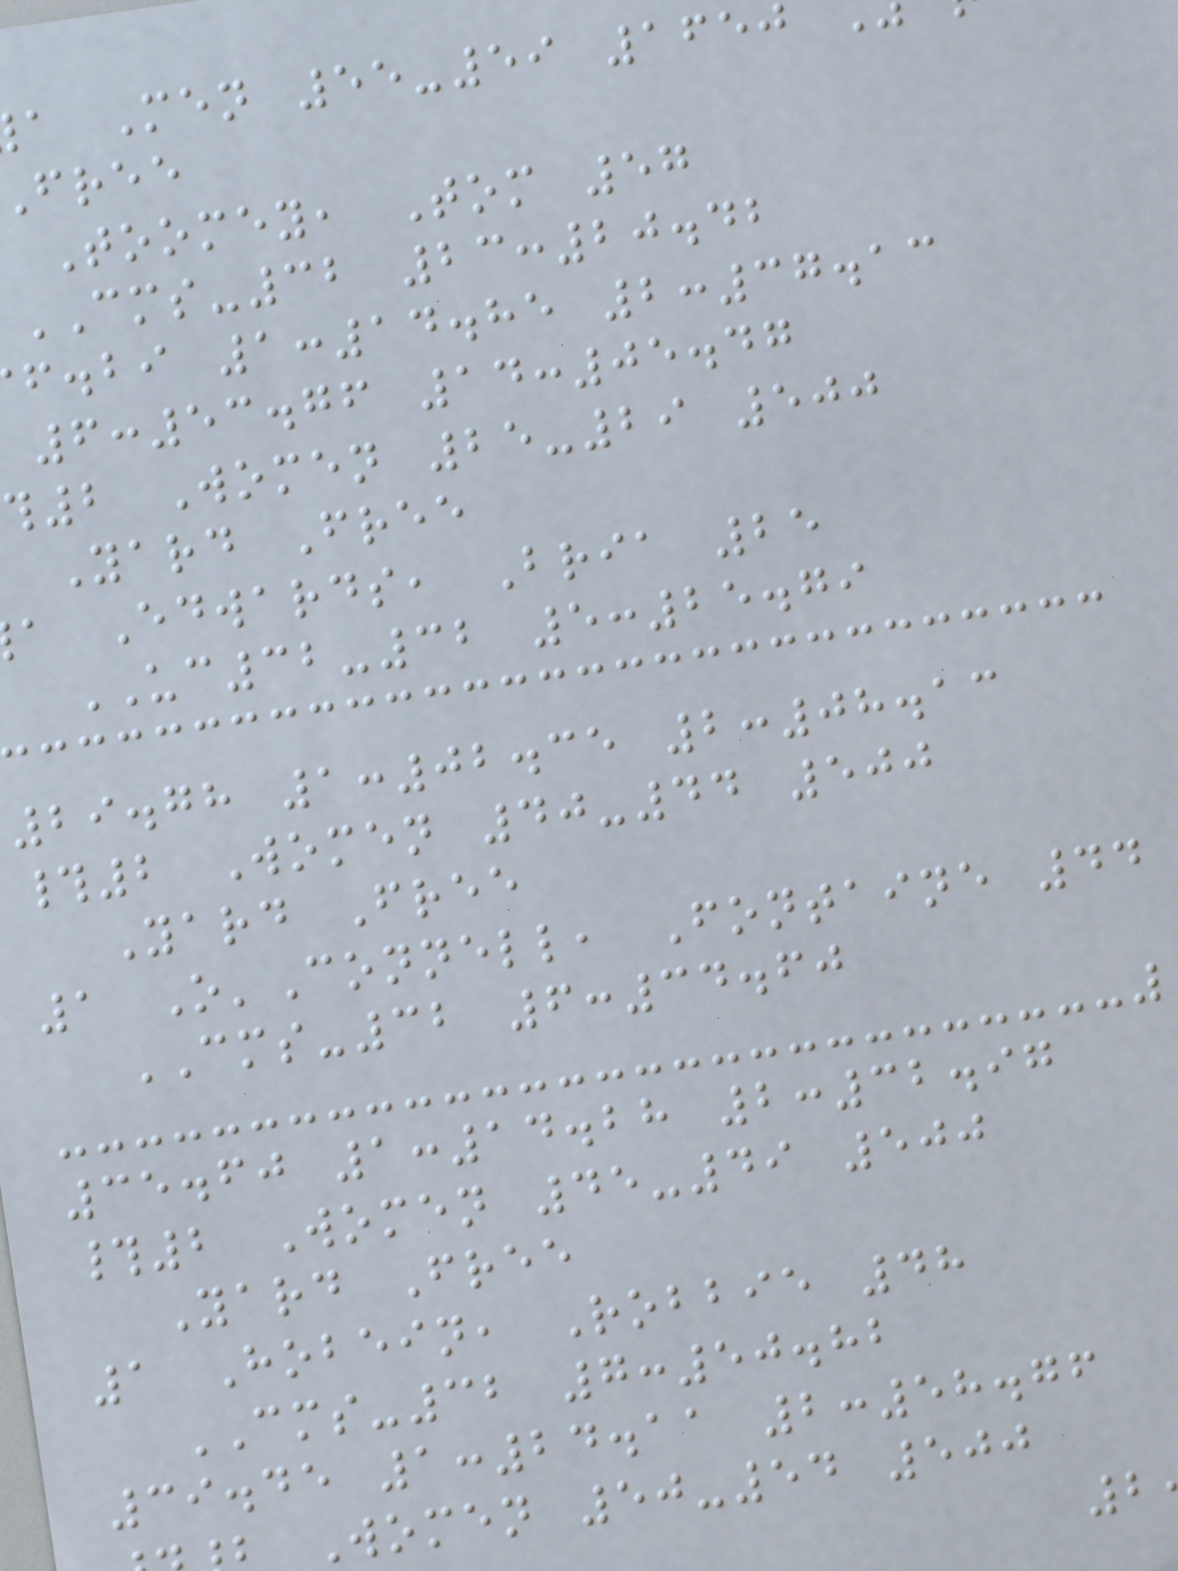a Men 55-59 1650
free
Toomey, Tom 57
CMS-32 23:20.42
f.bi 1:14.85 2:37.13
6:53.76 14:05.47
2 Women 25-29 500
Yard Free
a Edwards, Bria 25
UC32-32 5:25.79
29.78 1:02.35 2:08.13
#2 Women 40-44 500
Yard Free
1 O'Connell, Fontaine 44
CMS-32 6:34.60
35.60 1:14.28 2:32.97
#2 Women 45-49 500
Yard Free
1 Hobein, Robbie 48
CMS-32 7:50.82
39.45 1:24.11 2:58.76
Women 50-54 500
